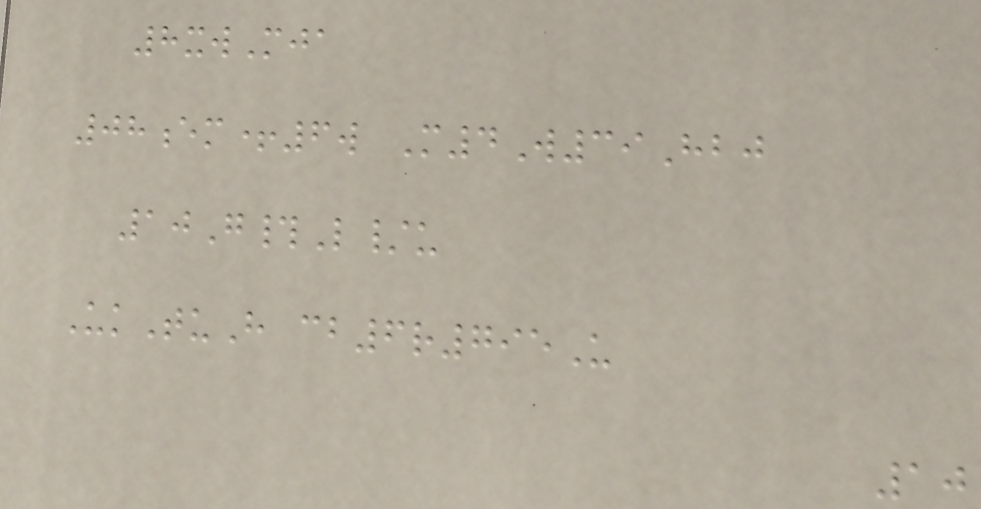8xwMja
08em+6w M4W39Hbj
10G#L/u
UkTuH cb6r795U
10
